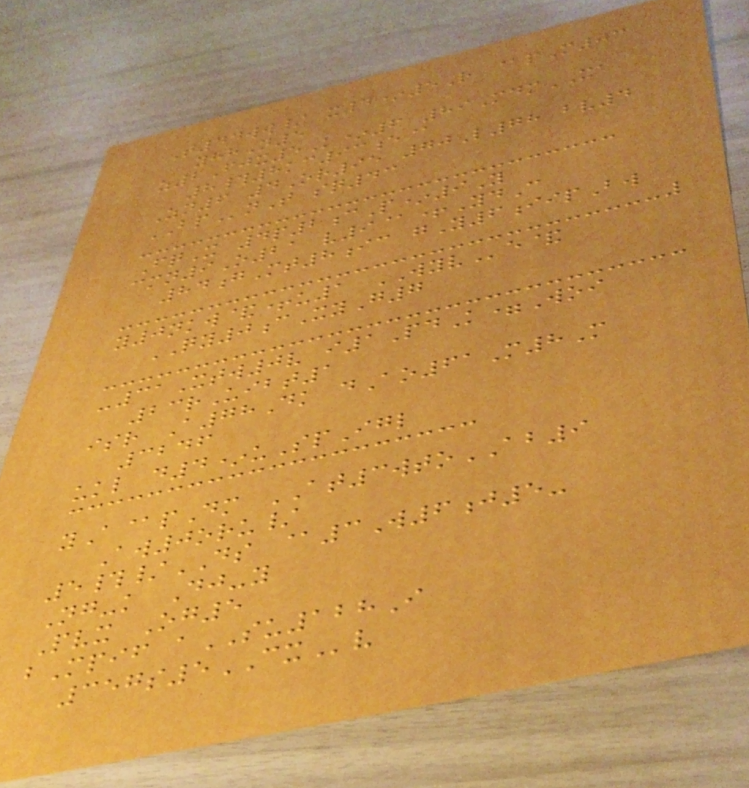T44ww/ x4*5R @pM03
yhhN5
z2Fjx5K*6 89MdmXA
8#8kc93e@
Zn6 4Or95 70L78 bv4
BPnT sq43
FqX 4p2cP*9Y
cmn9O21 v9@+YdC
84gMt8ic gY6iipBw
y0nkw&+u1 WYVe&
QY0cXyG7
-31Xtw0v i1PdK=Woi
23rUibt1
isr A78Dk dAo61M8M
3246
ukl d4*uSpIgl
yA@pDm AT3wtoAB9
Aw0oru/
5#/DS @3W6j5-
Ng-k Dj-y
Pvx Og5
bMpif aSU128I
357s5CXv
